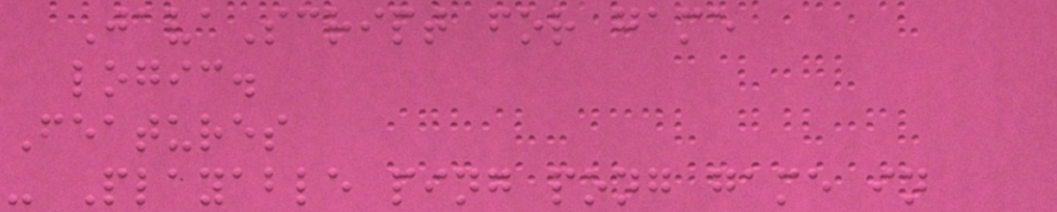JavaScript for game
logic.
Features
- Playable ping pong game in
